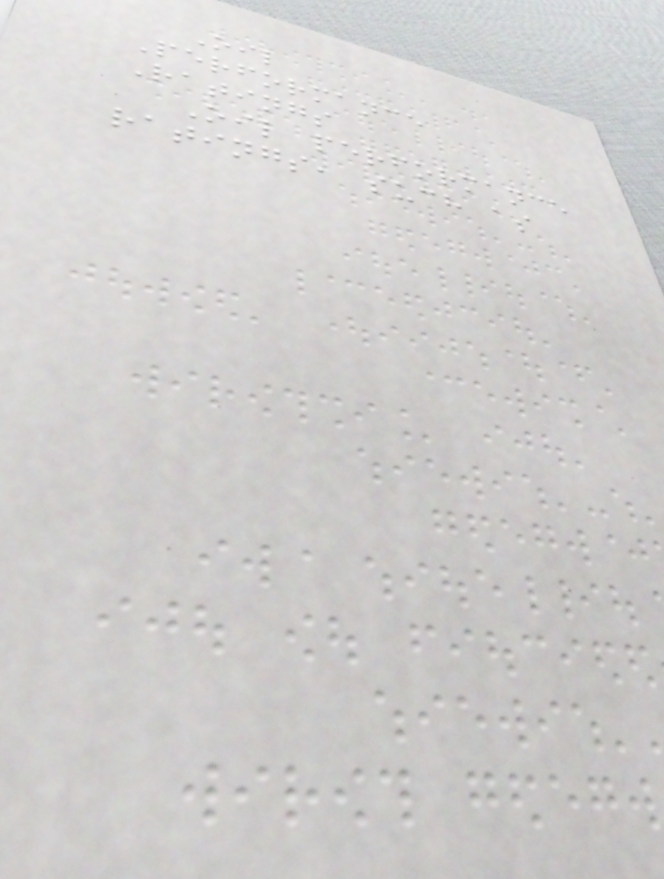Oil
Performance
Ratings
Oil performance
ratings, such as
